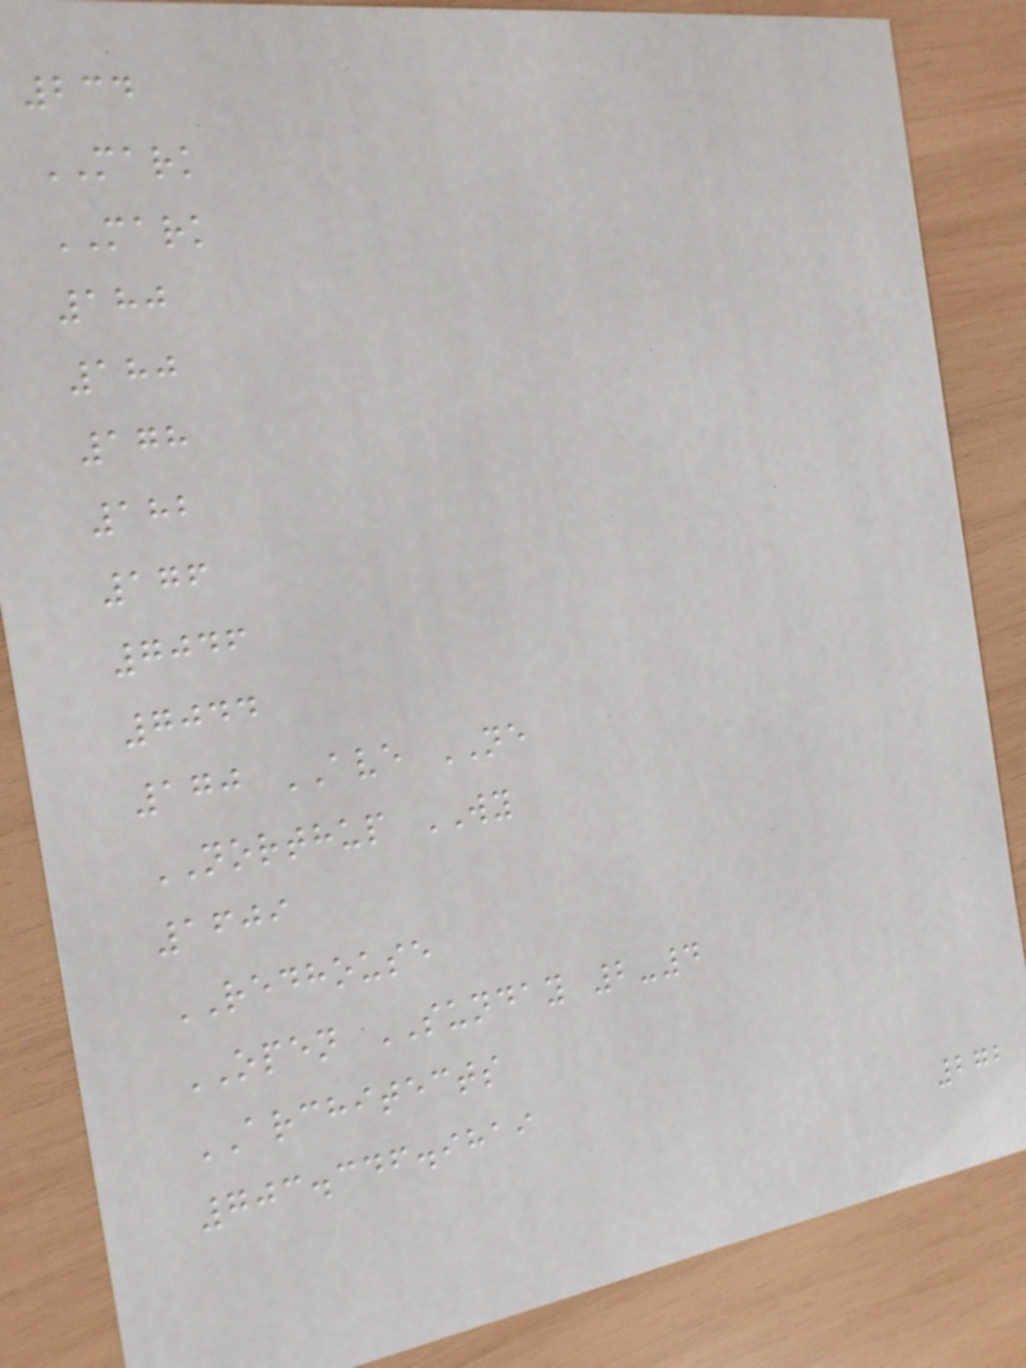234
MARK
MARK
180
180
178
182
176
7046
7044
170 AVE NE
NORTHUP WY
1609
REDHOUSE
OPEN SUNDAY 2-4
ARCHITECTS
703.346.9819
272
